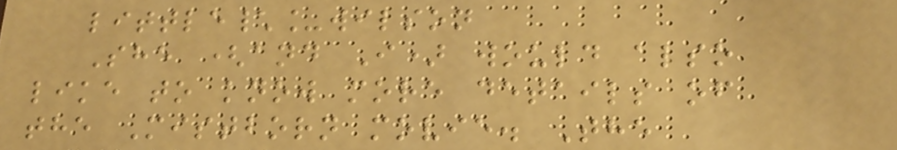little\_wilson
She (and I) would also
like to know more details of
the Mistborn movie. The
